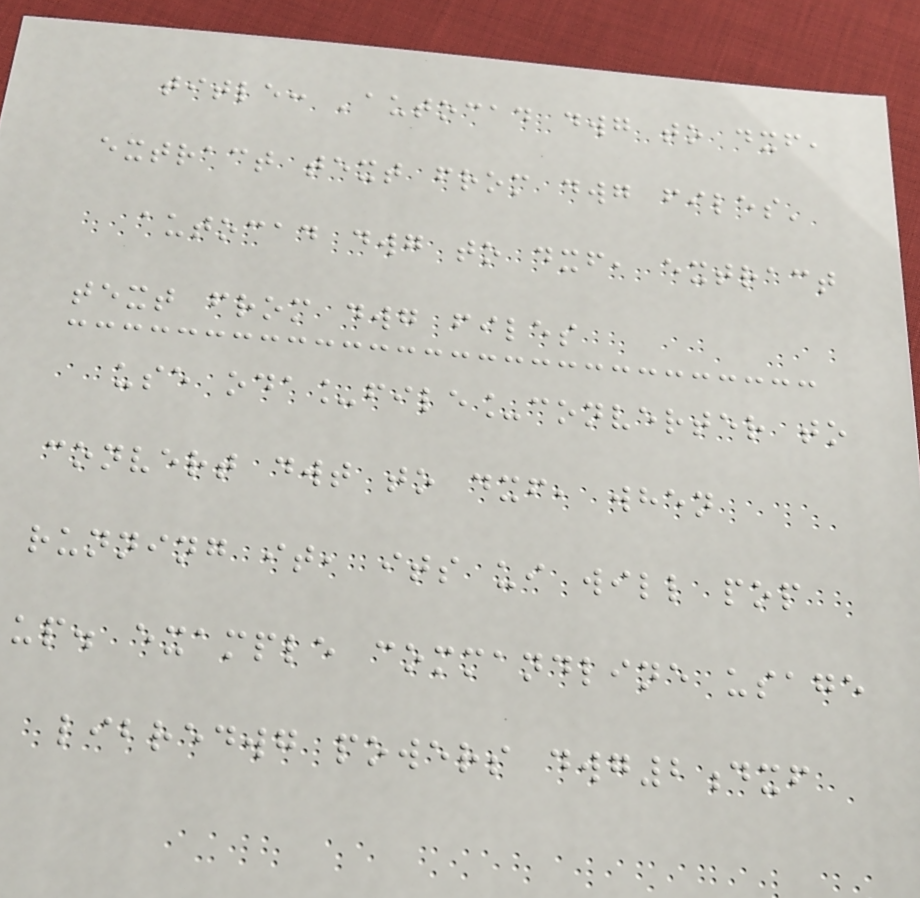title: 'autocad dwg to dxf,
extract text from dwg files'
autocad dwg to dxf, extract
text from dwg files
use oda_file_converter to
convert dwt to dxf, when
running it, its ui will pop
up. example commandline usage
libredwg powers dwg2dxf
